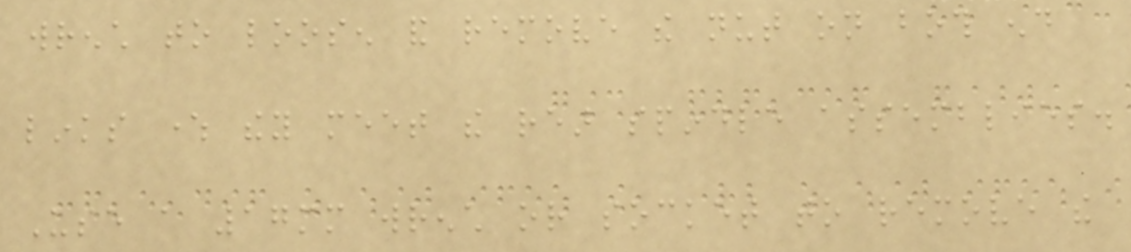wrench to loosen and remove the nut on both end
links where they meet the rear spindle assemblies.
Use a 17mm wrench or socket to remove the
